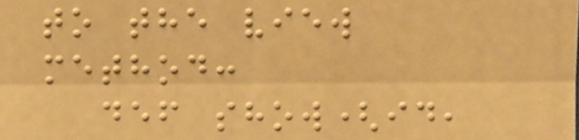to the view
method:
def show(id,
